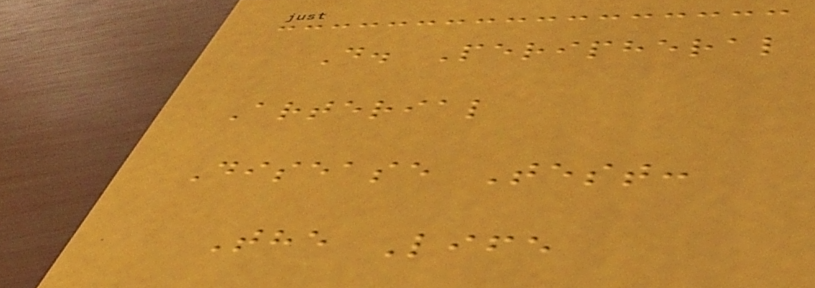D. Peripheral
Arterial
Disease Test:
The Life
